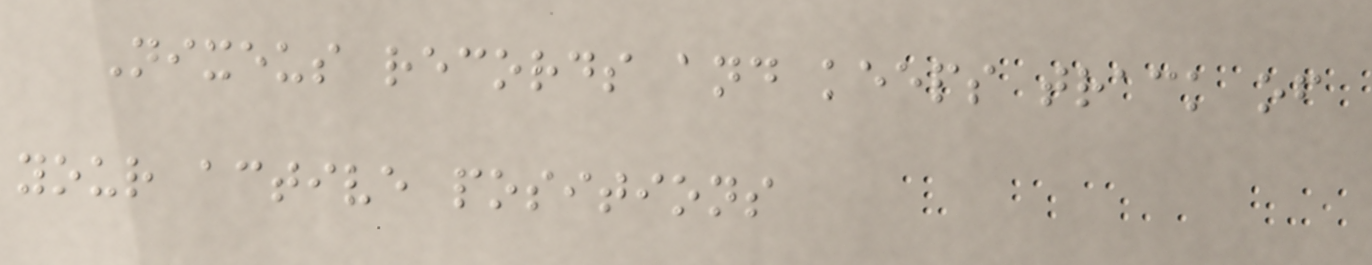Nixeus records and keeps track of
your active positions
